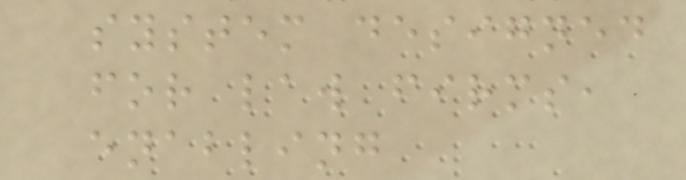system designed
for law firms,
enabling
